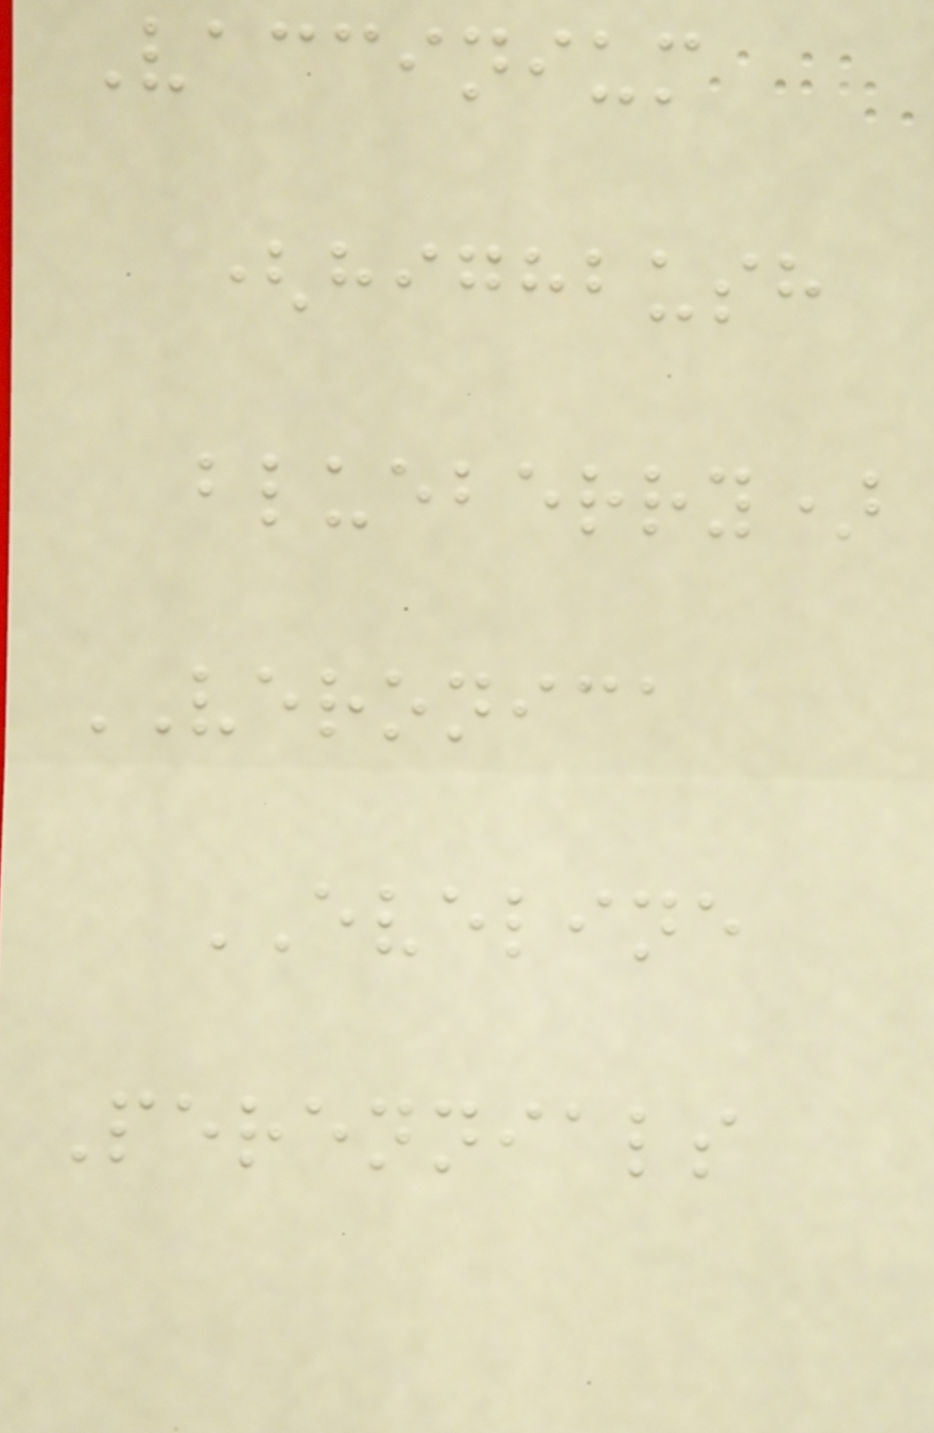Vaccinium
(highbush
blueberry)
VERONICA
EVELINE
Perennials
